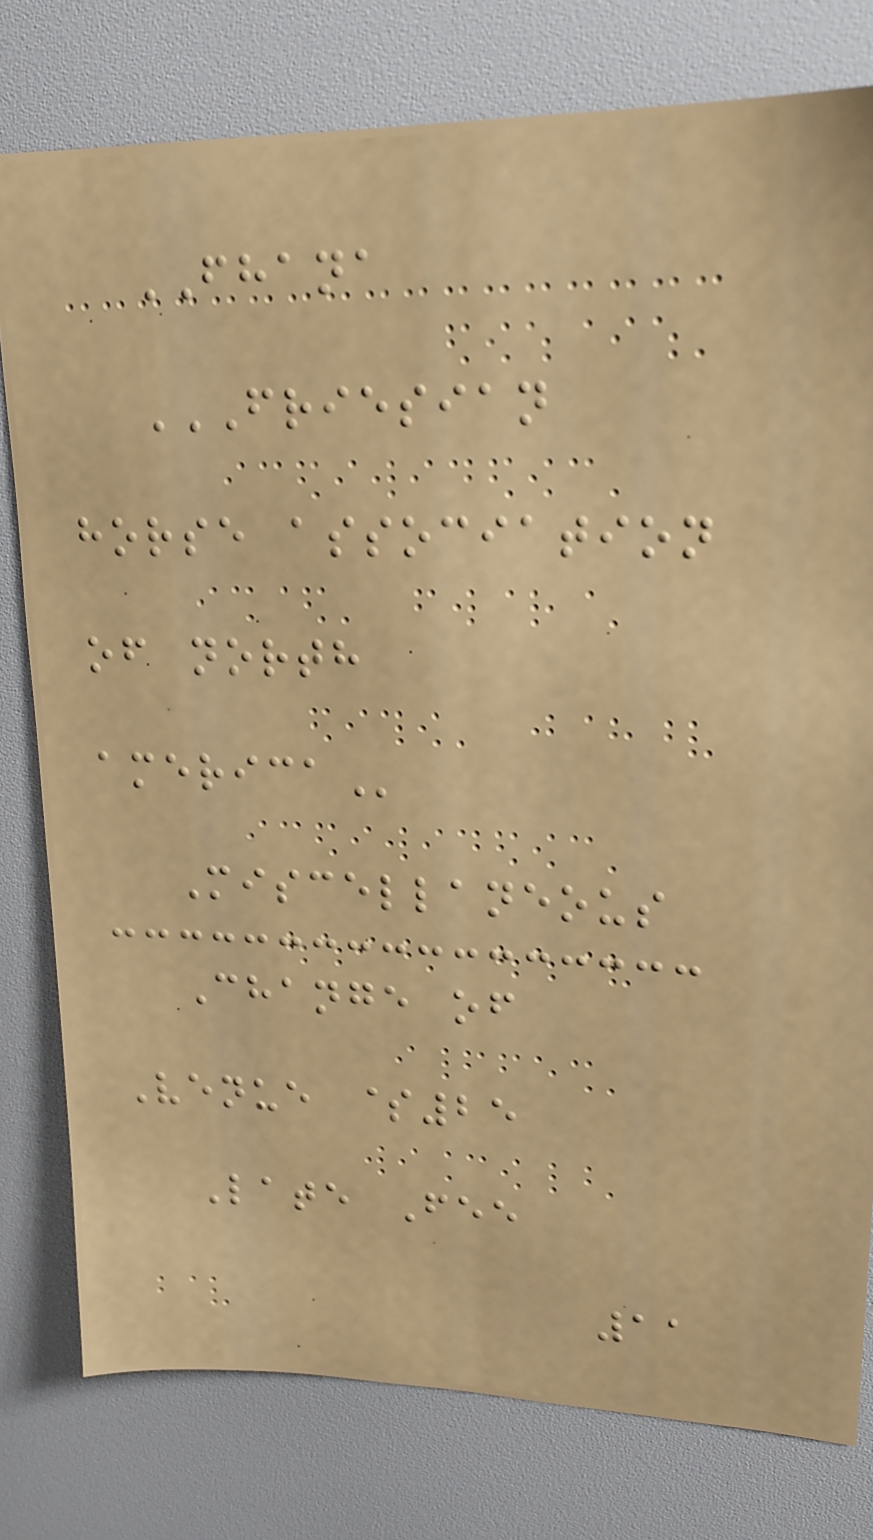FHANA
FRIESIAN
HORSE ASSOCIATION
OF NORTH
AMERICA
Miscellaneous
Change of
Venue $25
Late Fee
11
